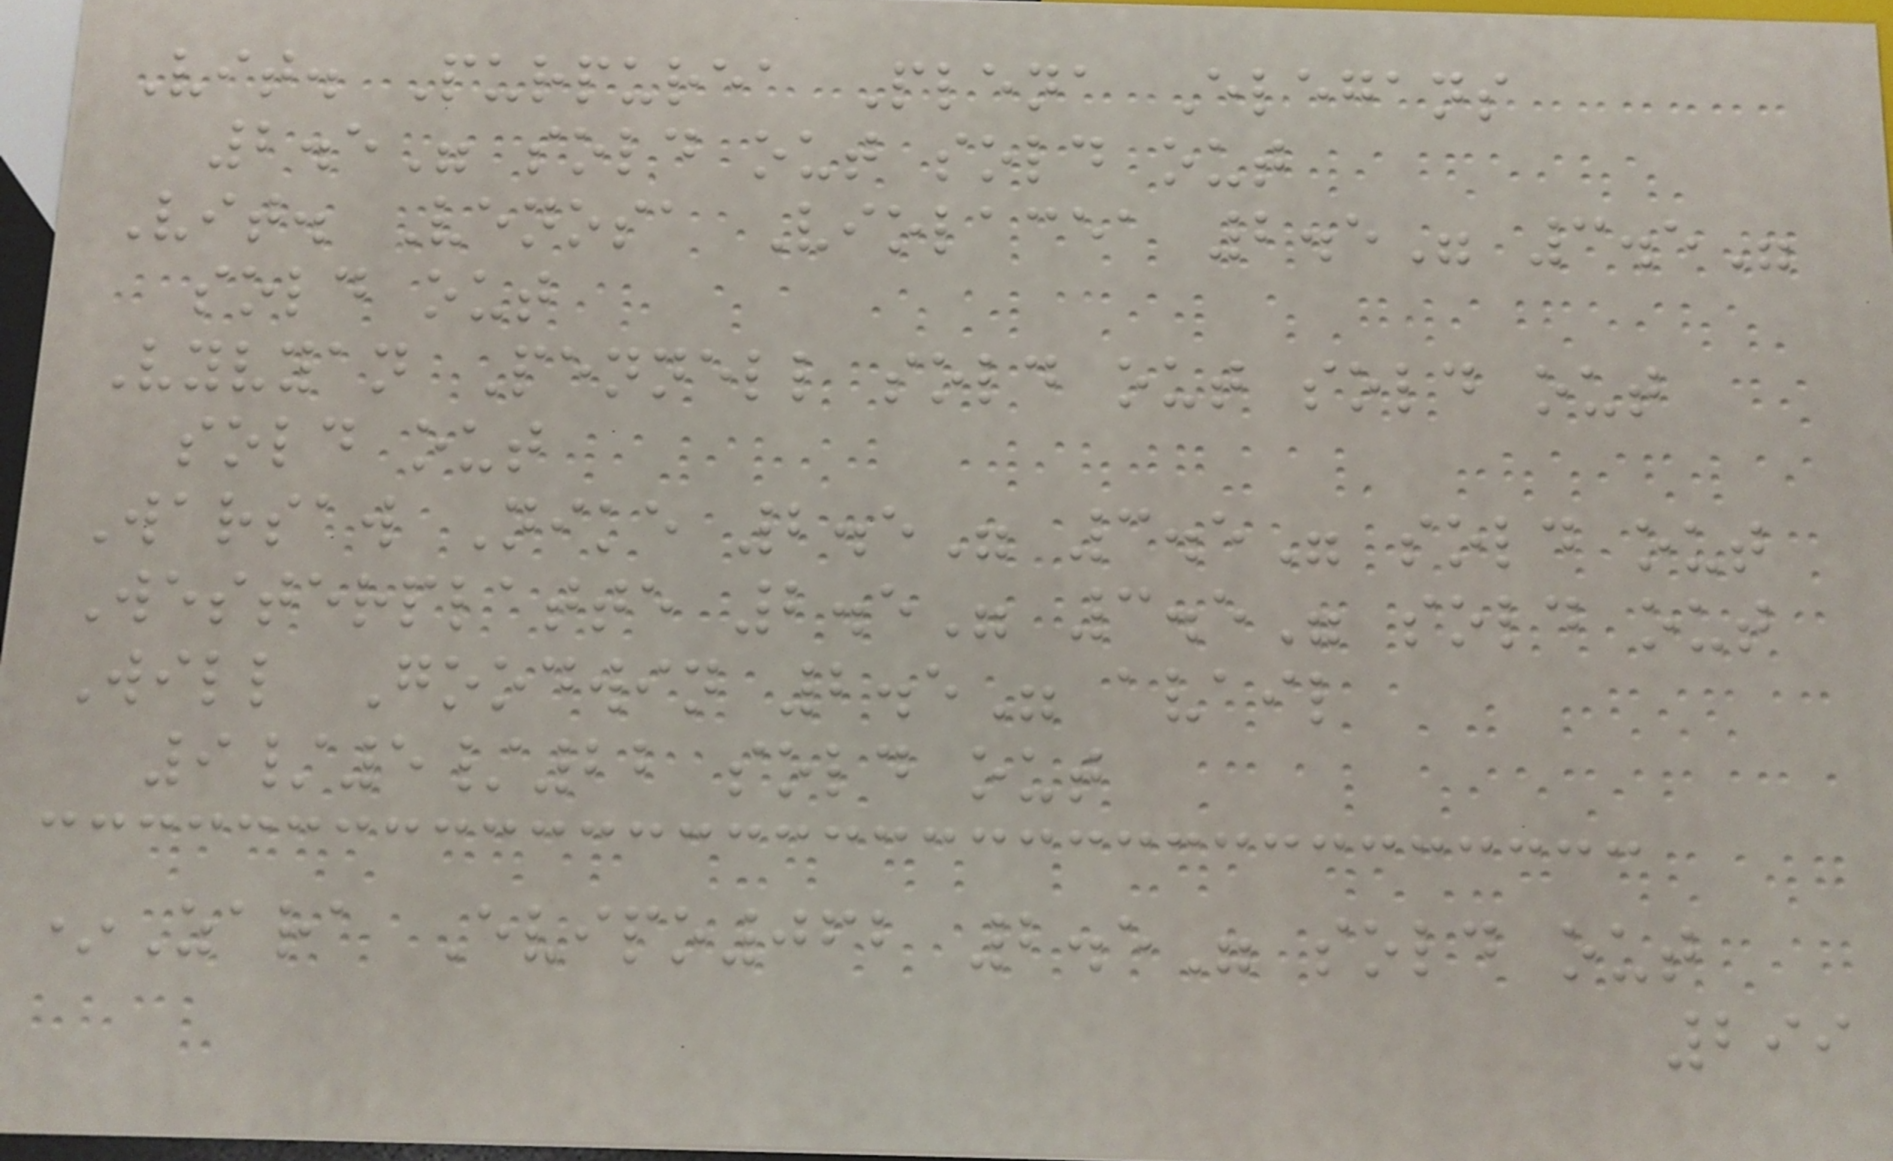Vit. Purpurea Plena Elegans
2.5" sold out sold out
Vit. Venosa Violacea 2.5" 3.5"
sold out
Vyvyan Pennell sold out sold out
sold out
Warsaw Nike 2.5" 3.5" sold out
Westerplatte 2.5" 3.5" sold out
Will Goodwin 2.5" avail
9/5/22 sold out
*Zara Evipo062 2.5" sold out
299
